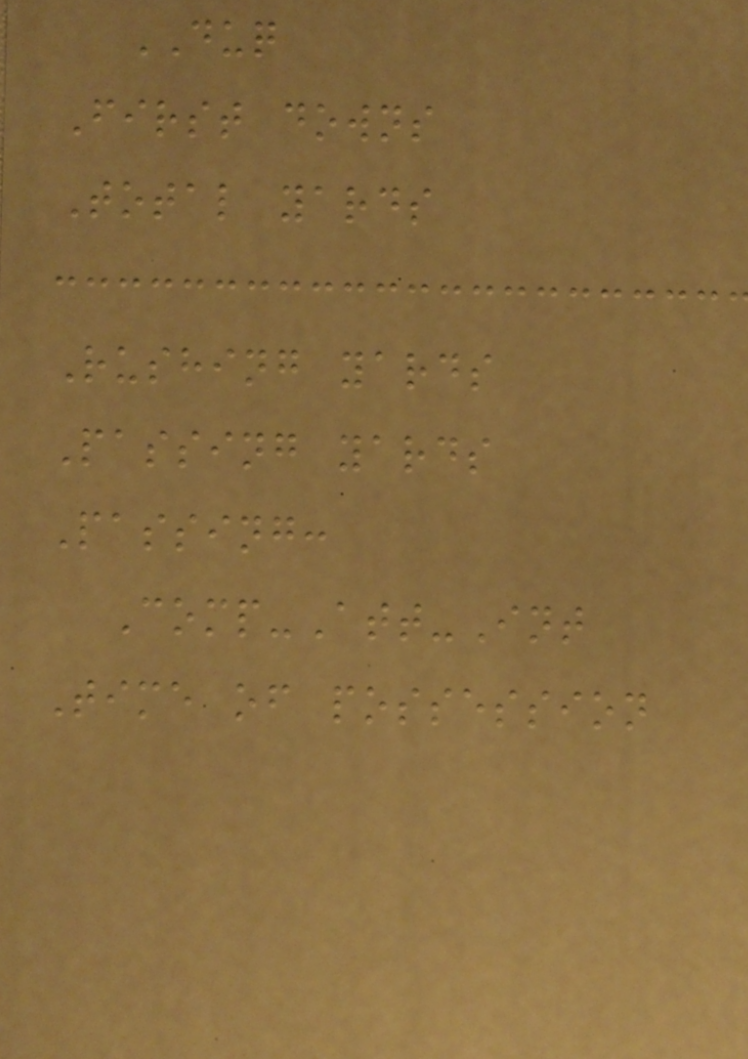DUQ
First downs
Total yards
Rushing yards
Passing yards
Passing:
Comp-Att-Int
Time of possession
